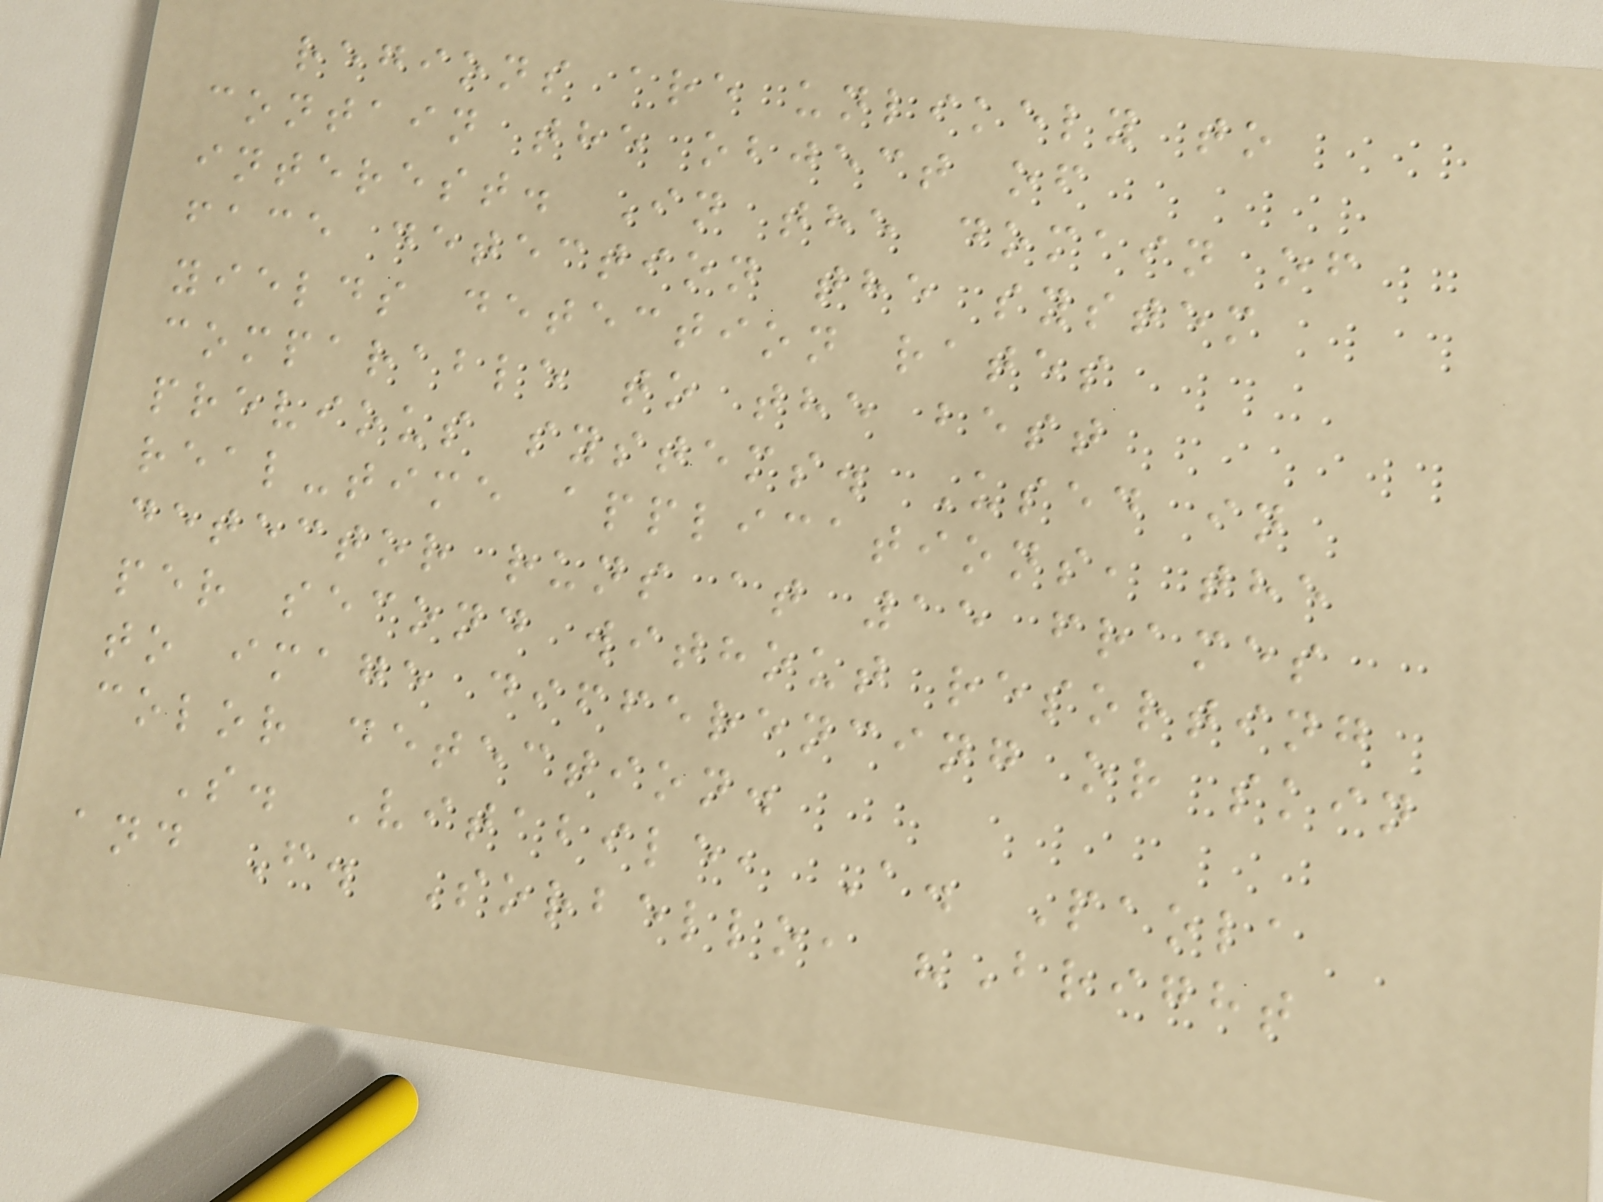regions are unlikely to
contain the object of
interest. In the domain of
face detection the system
yields detection rates
comparable to the best
previous systems. Used in
real-time applications, the
detector runs at 15 frames
per second without resorting
to image differencing or skin
color detection.
S. Vitabile, A. Paola
and F. Sorbello, "Bright
